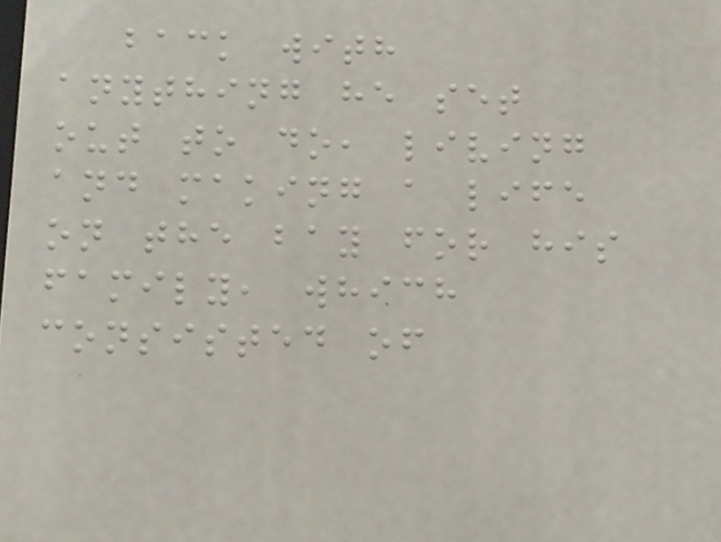back with
anything he set
out to do, living
and making a life
on the bay for his
family, which
consisted of
